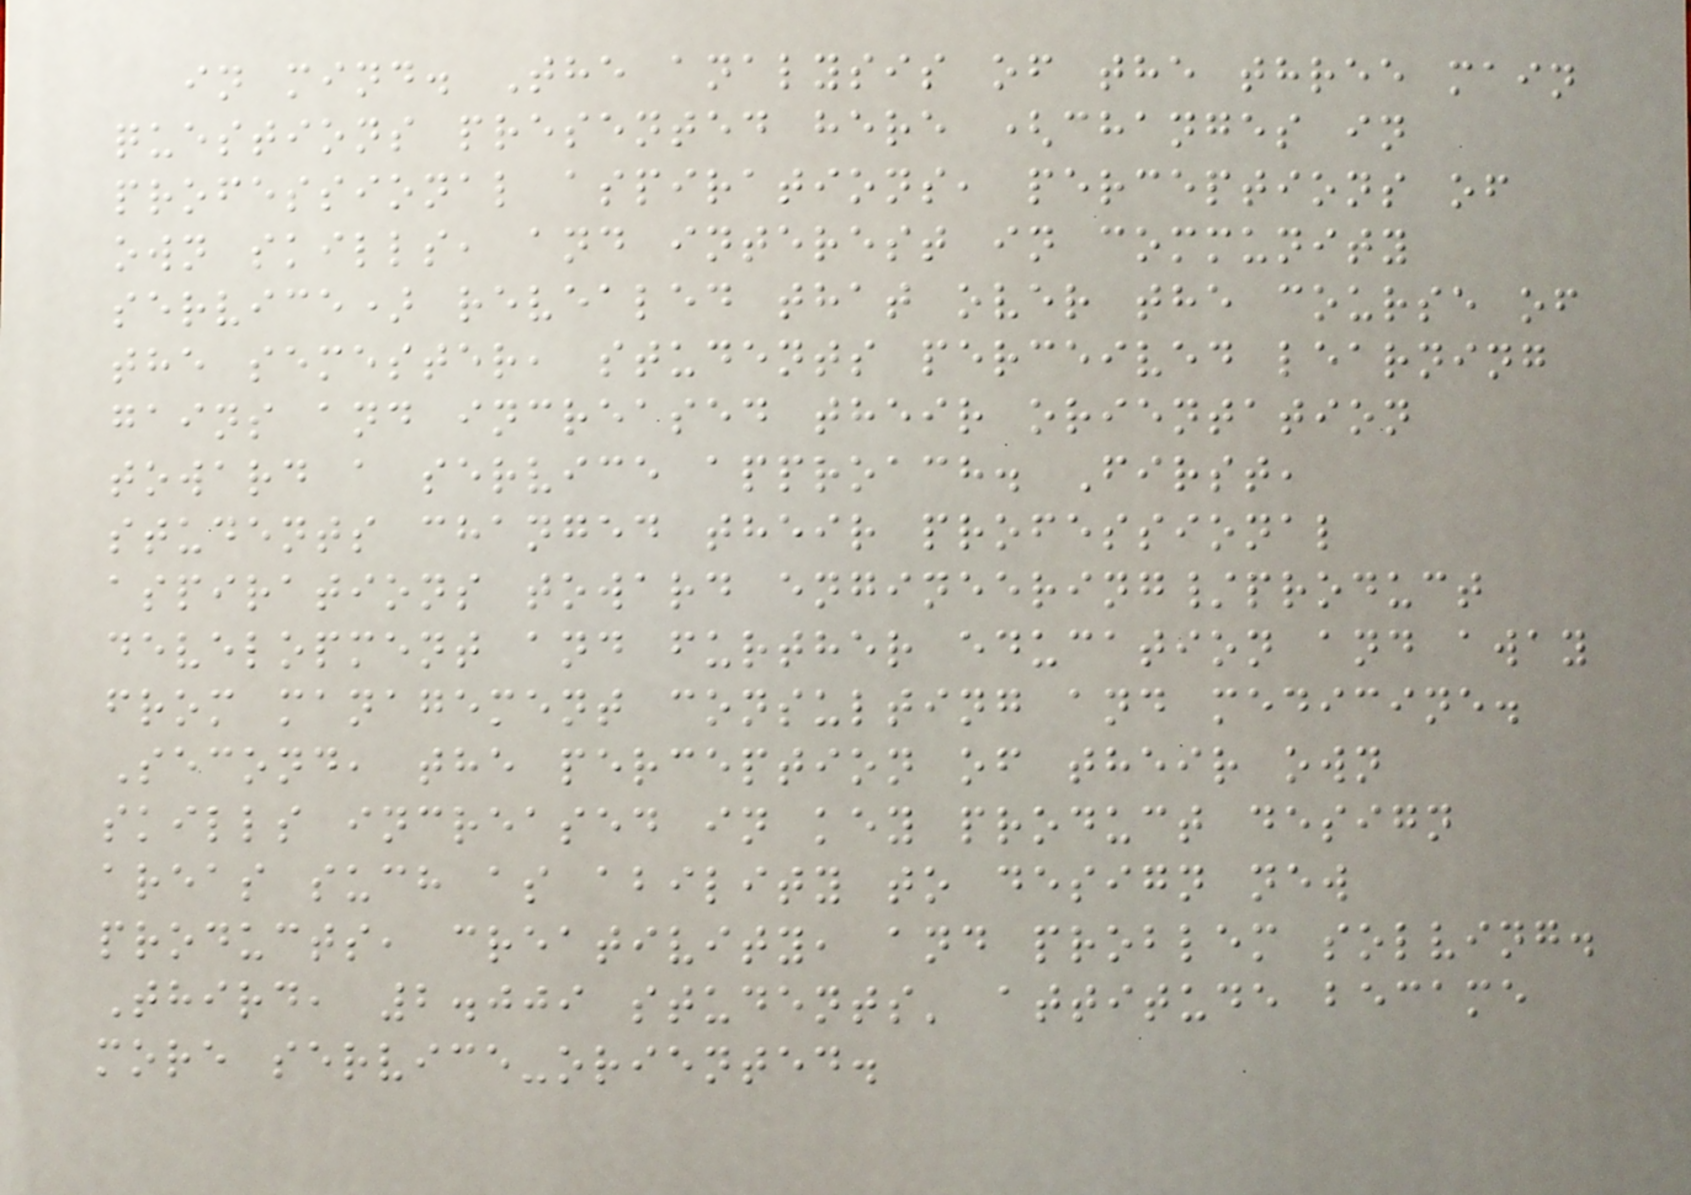in mind. The analysis of the three main
questions presented here (changes in
professional aspirations, perceptions of
own skills, and interest in community
service) revealed that over the course of
the semester, students perceived learning
gains and increased their orientation
toward a service approach. First,
students changed their professional
aspirations toward engineering/product
development and further education and away
from management consulting and medicine.
Second, the perception of their own
skills increased in key product design
areas such as ability to design new
products, creativity, and problem solving.
Third, 2.009 students' attitude became
more service-oriented.
